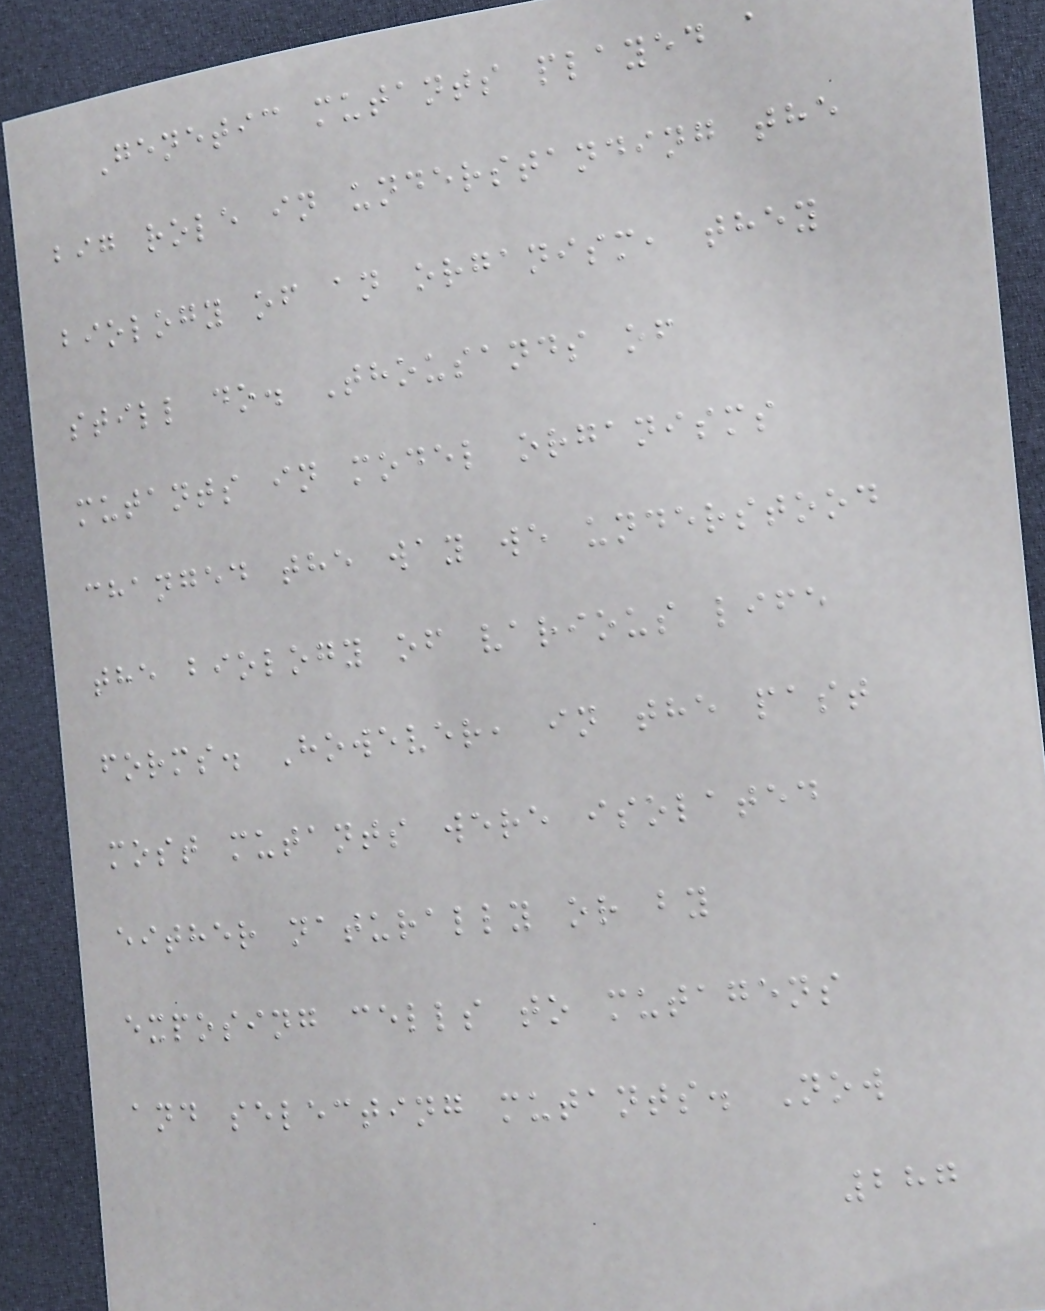Genetic mutants played a
big role in understanding the
biology of an organism, they
still do. Thousands of
mutants in model organisms
changed the way we understood
the biology of various life
forms. However, in the past
most mutants were isolated
either naturally or by
exposing cells to mutagens
and selecting mutants. Now
287
